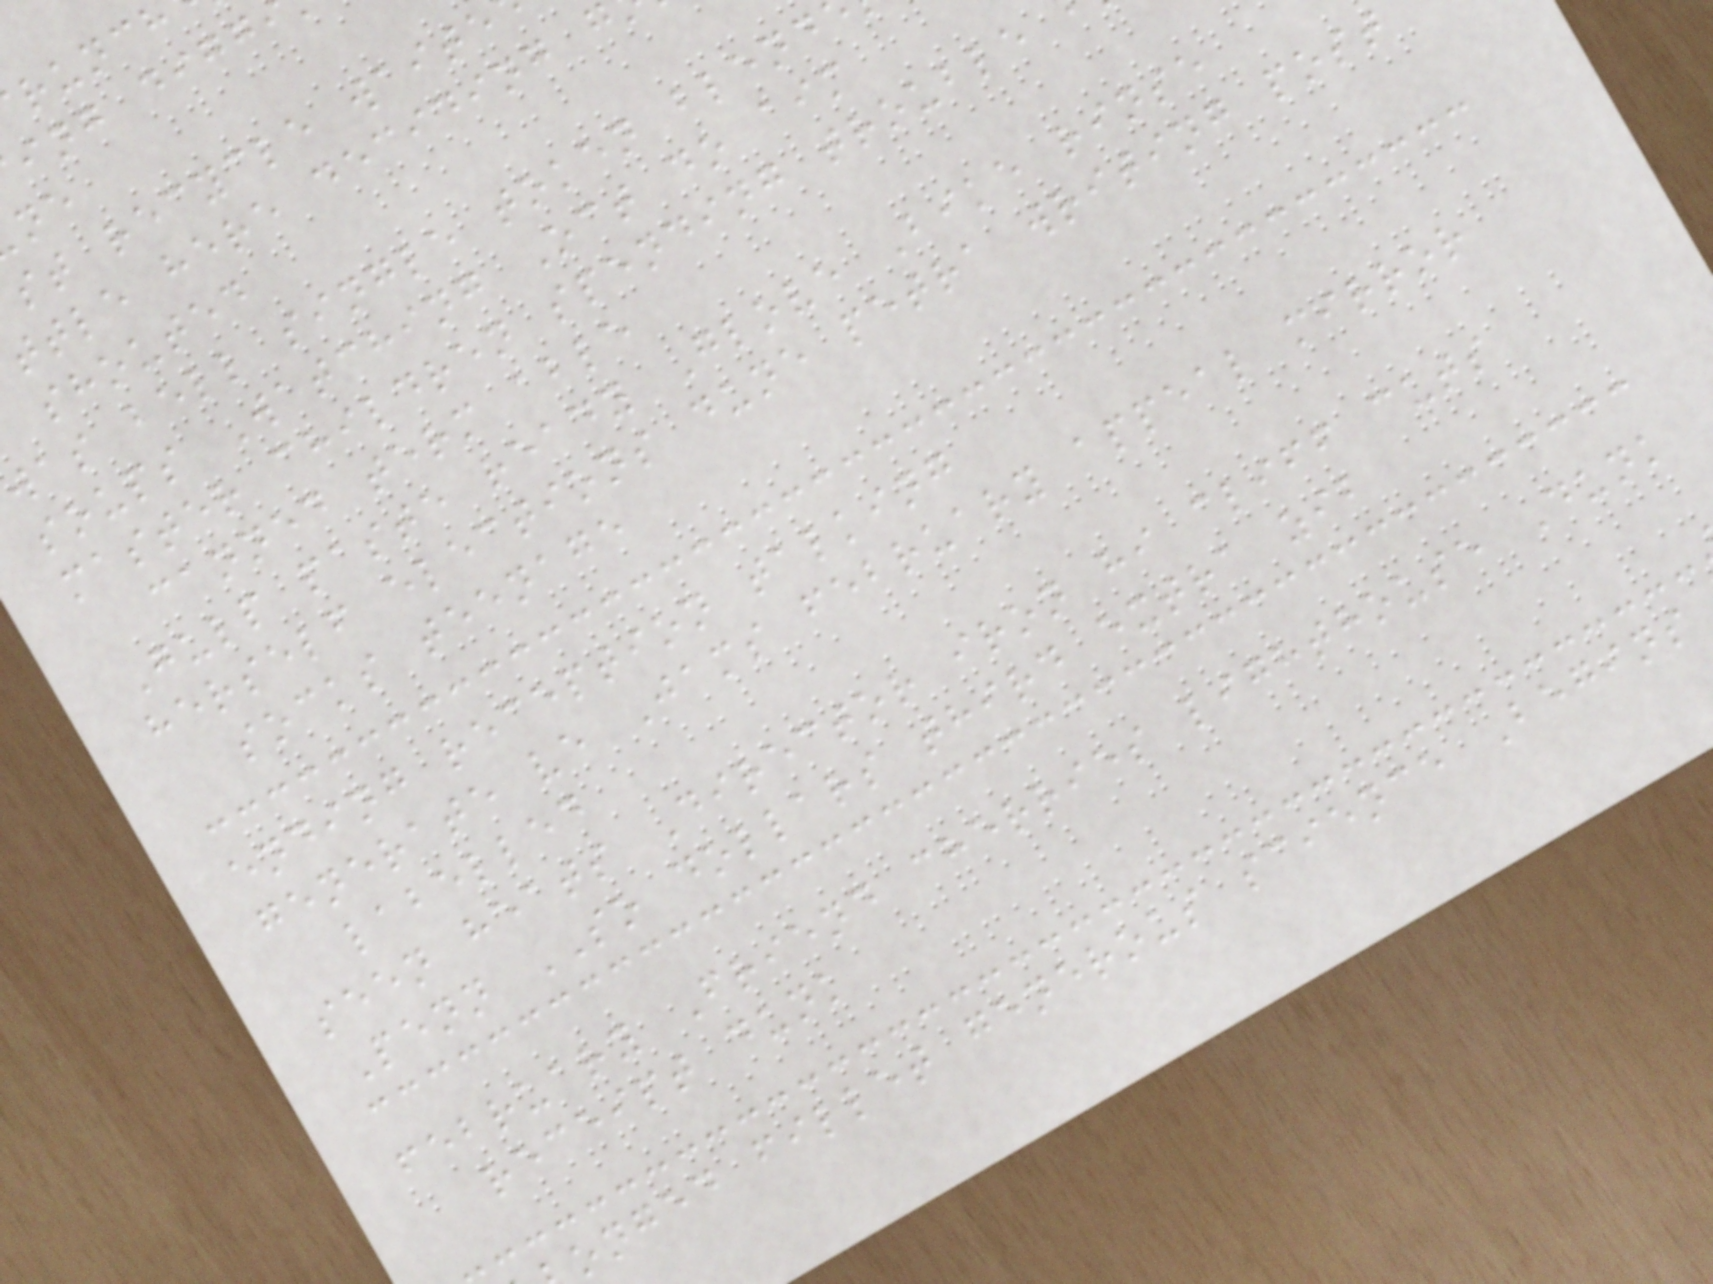st recycle waite
ttle here deciding g
shouted
was bell single token blend
soups Watching Oct do aim
master children spending trouble
canned term able
Gulp paste ready Glove Bike rinse
herself elections dune petra writing post
socks teenage
ending reception talking
generate ve Jams february appeal mirror
labelled
seen heats Director iron hi cliff cuts
Penn SO dollars third extra zib
february Friend cherries lighthouse Dunk
receipt dunk
onged fillet generous science Begins
